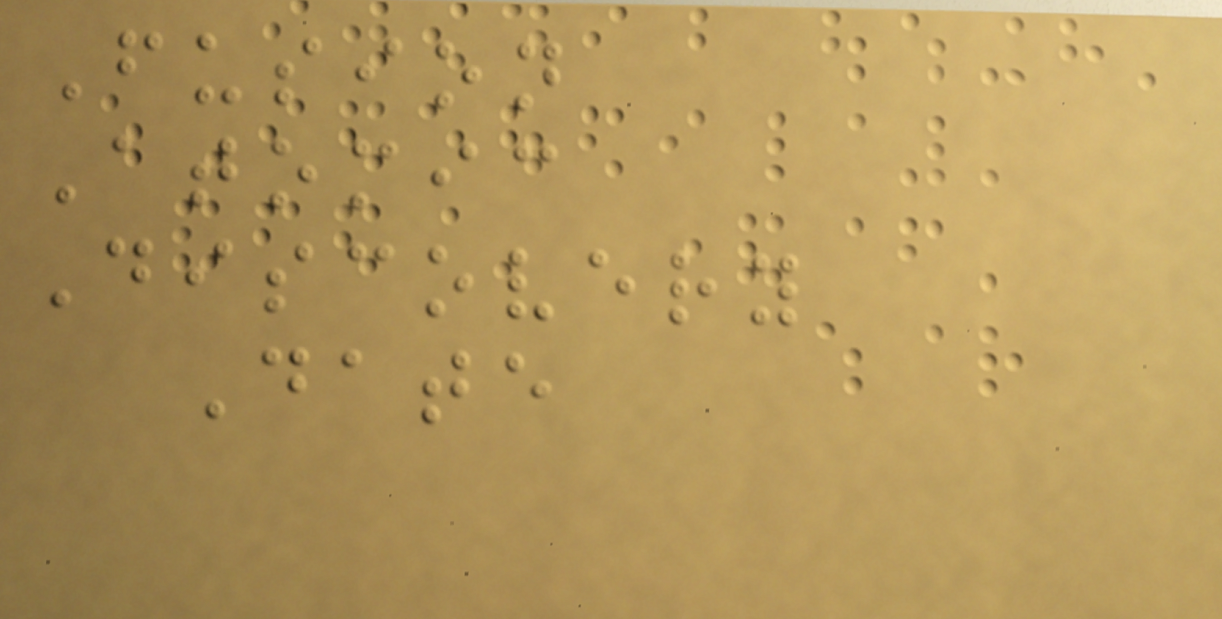Fusion
Atomic
Discovery
Date
